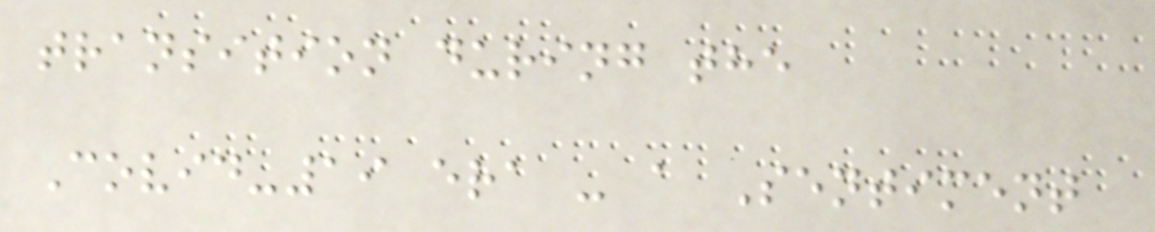transition during the
Covid-19 era - a Sentiment
